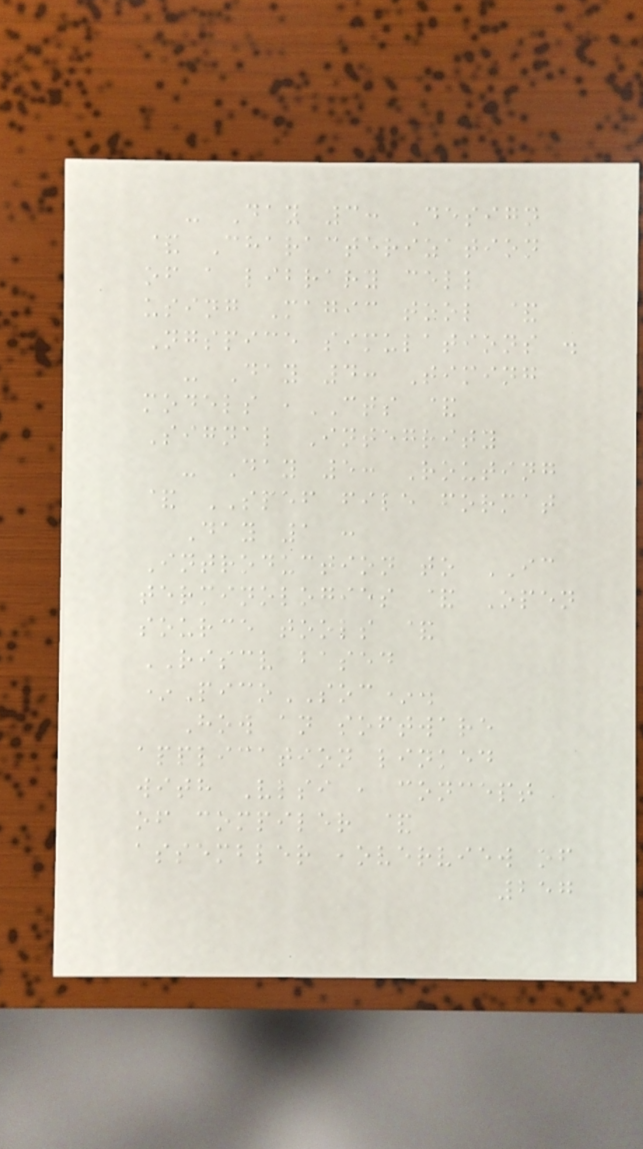- Day 3: Design
& Characterization
of a library cell
using Magic tool &
Ngspice simulations .
- Day 4: Timing
models ,CTS &
Signal Integrity
- Day 5: Routing
& SPEF file format
Day 1 :
Introduction to IC
terminologies & Open
source tools &
RISCV based
*PicoSOC*.
How an software
application linked
with Vlsi , concept
of compiler &
assembler ,overview of
257
